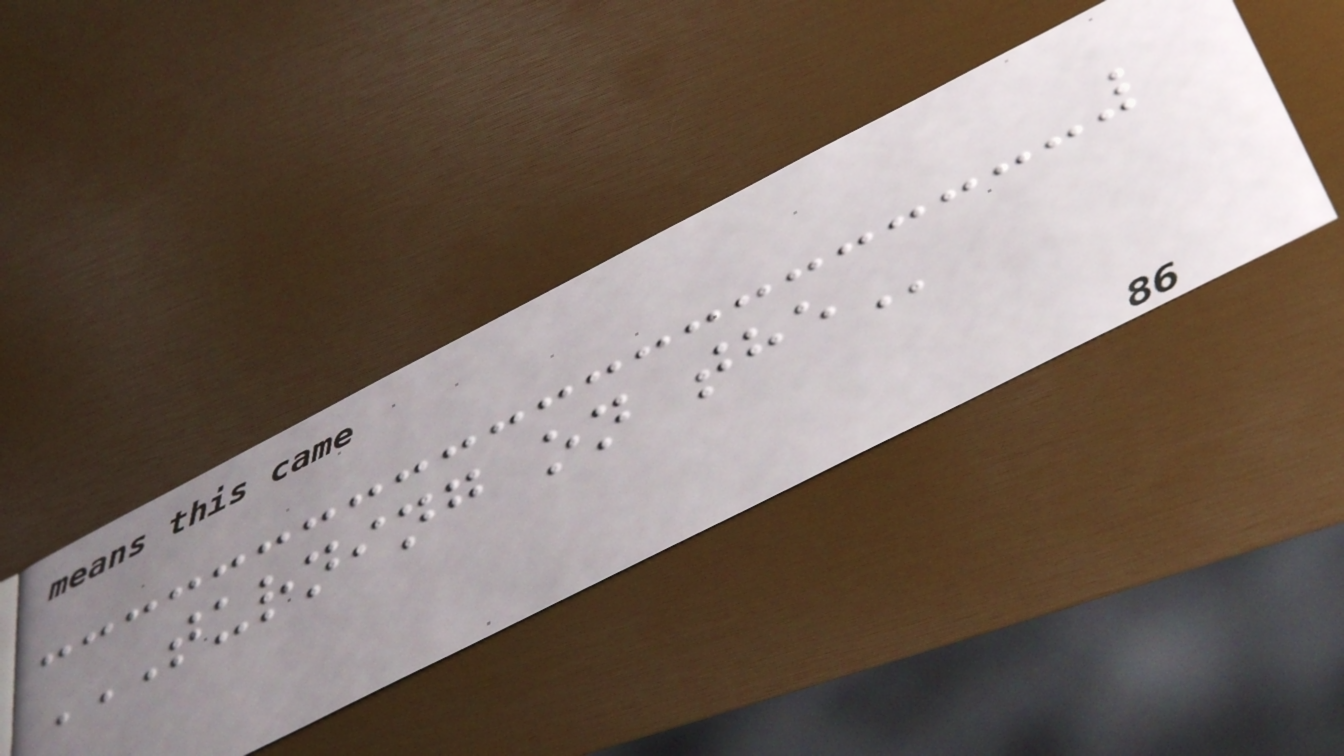TURNING ON THE
